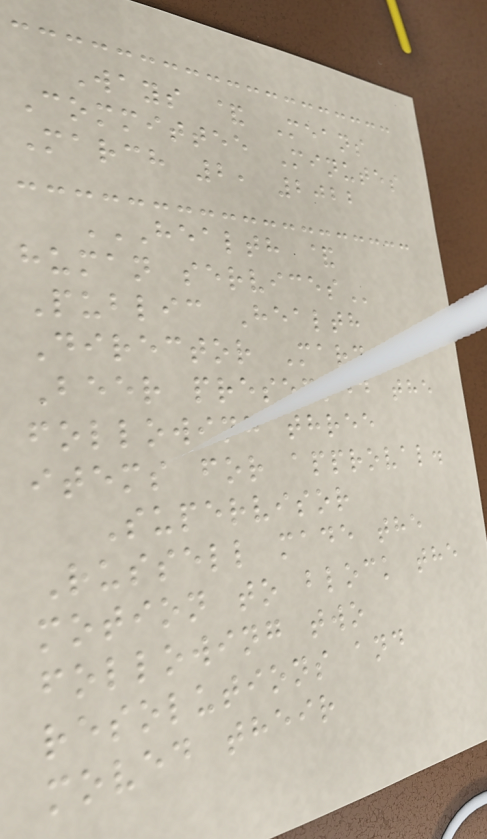Ways & Means
Committee Minutes
March 2, 2022
HEALTH &
HUMAN SERVICES
Public Health
Director Mary
Beer presented the
following three
items for approval.
Supervisor
Russell made the
motion to block the
following two
resolutions and
moved their
